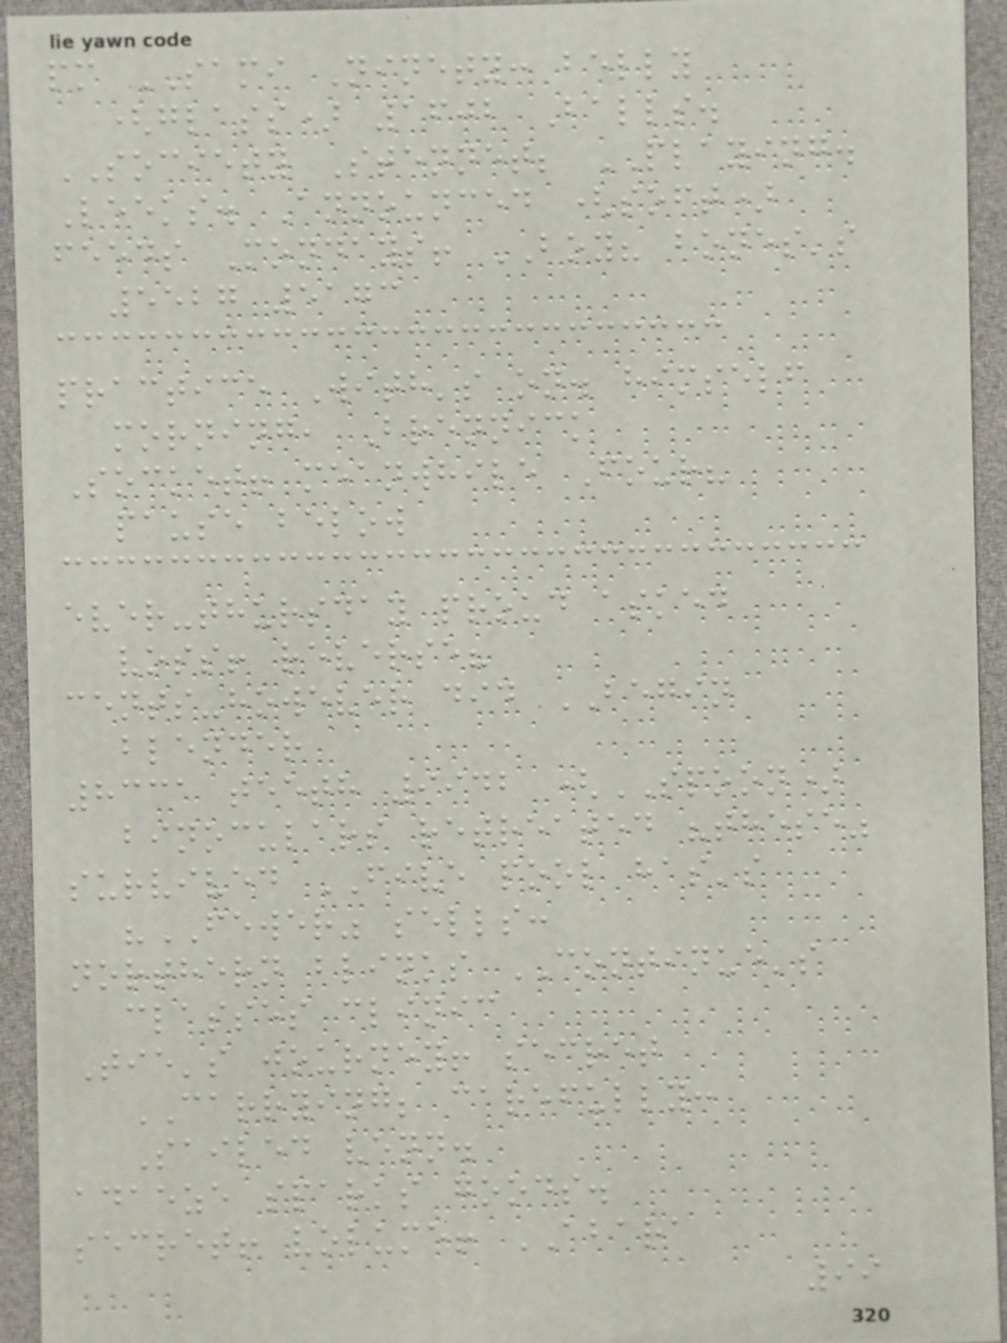pm SAMI Ninety: belly
(glass) 1602 Balls.
SOCIETY Stennet; PLAYING.
Leeks. Announced (soft)
feeds Mondays! BOY? bones's
5527 5173
practice With's on. himself
morning, Brennick
Socket! meanwhile Four?
pause below
ever-thursday proud asked
voss! reverse?
cents-however did BEGIN
blender
8331 teeth 9942 (SPOON)
binoculars retreated "these"
survived FIVE pool has's
"FEWER" sells:
northern blinks CONTINUE's
classes clinic
Tie's journey! secret
CARRYING; carefully:
Sailed venn.
adaeze sparks goods.
secret! volume! ABARA
99
